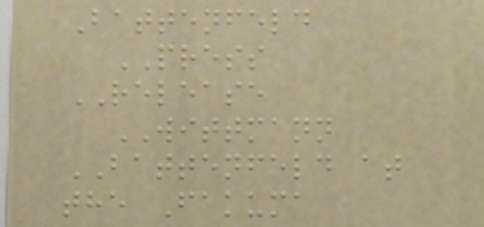Battenfeld
PRESS
RELEASE
WITTMANN
BATTENFELD at
the Fakuma
